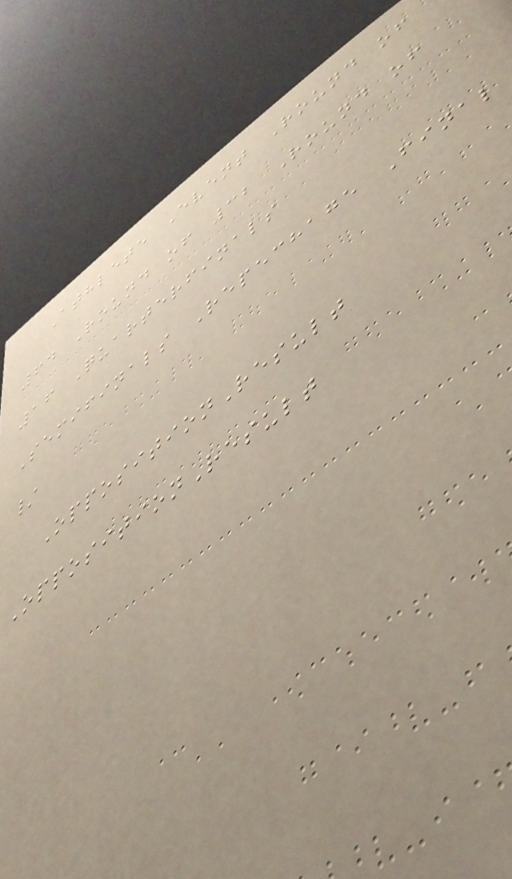Athlete Event Round of
64 Round of 32 Round of
16 Quarterfinals
Semifinals Repechage Final
/
OppositionResult
OppositionResult
